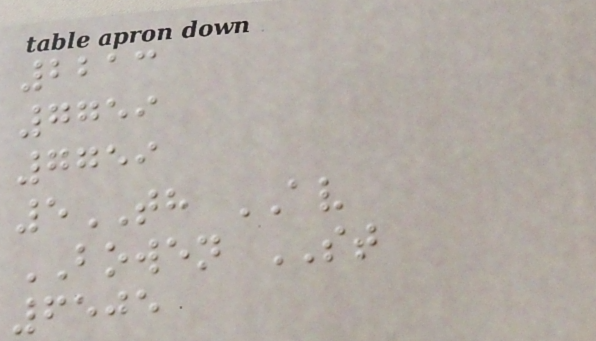2213
7759
7759
5TH AV
BOWEN ST
6505
